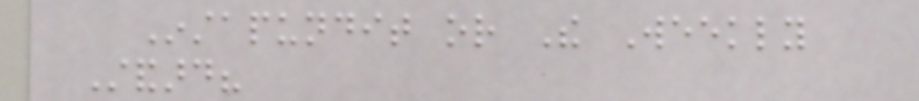Instapundit or The Weekly
Standard?
